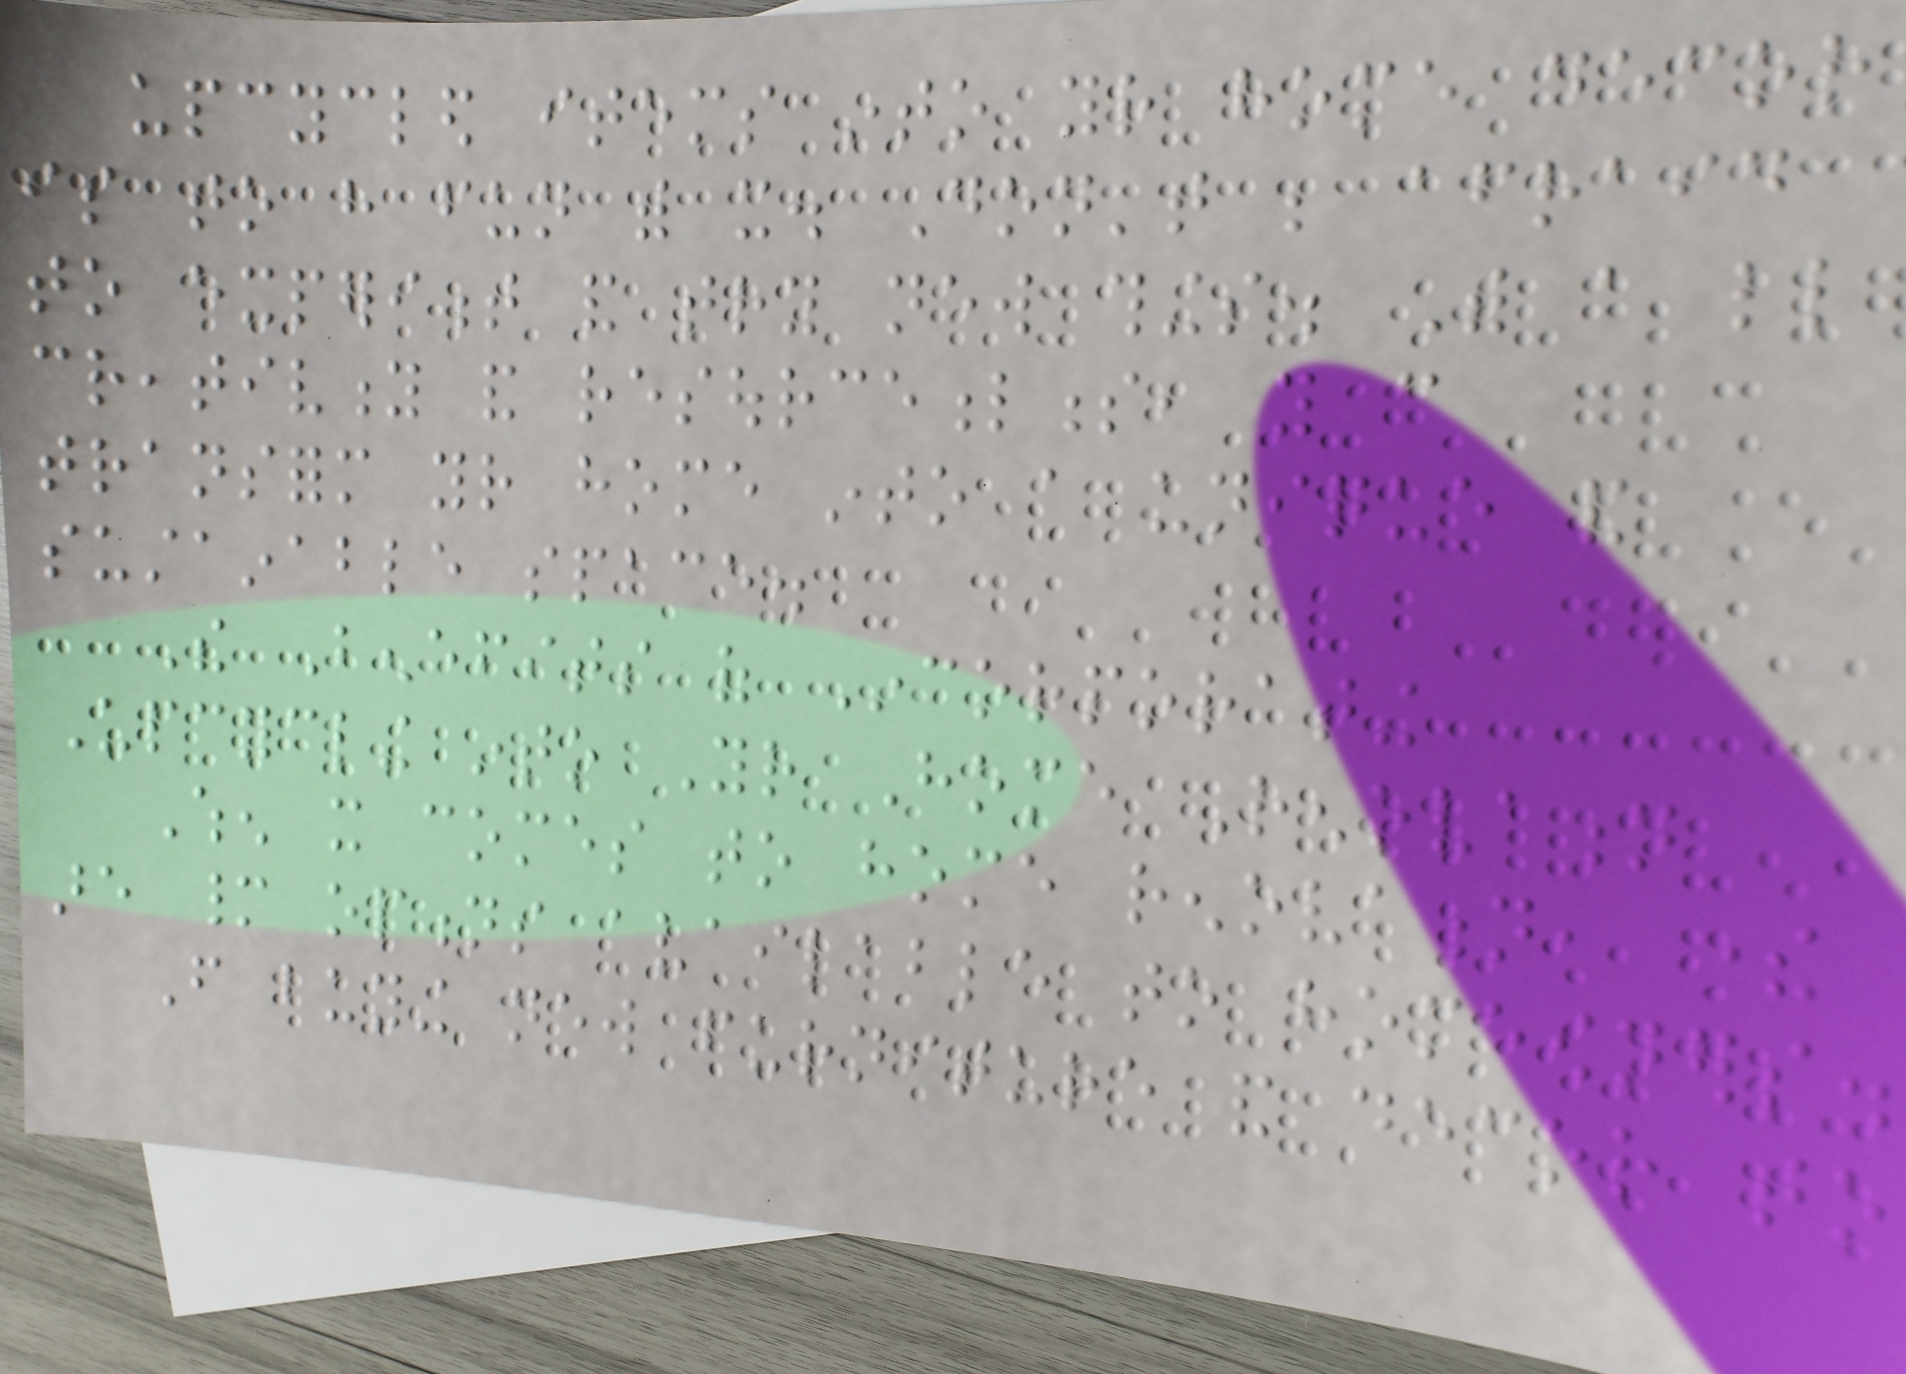upcycled items into your home decor
is to have fun with it. Don't be afraid
to experiment and try new things. With a little
creativity and resourcefulness, you can
transform your home into a unique and
sustainable space.
The Benefits of Incorporating
Upcycling into Your Home Renovation
When it comes to home renovation, there
are many options available to homeowners.
From buying new furniture and decor to
